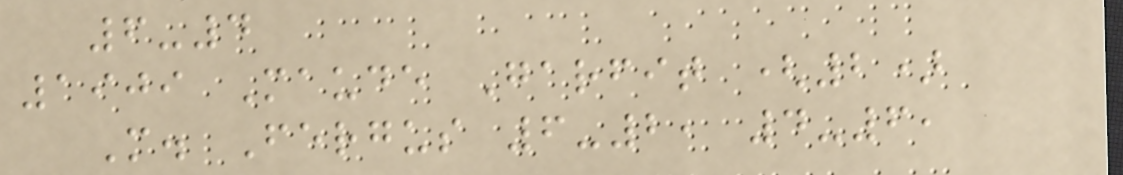6-4
1909 Maude Garfit (2)
M. Fergus 6-2, 4-6,
